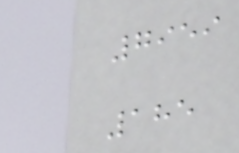7959
185
